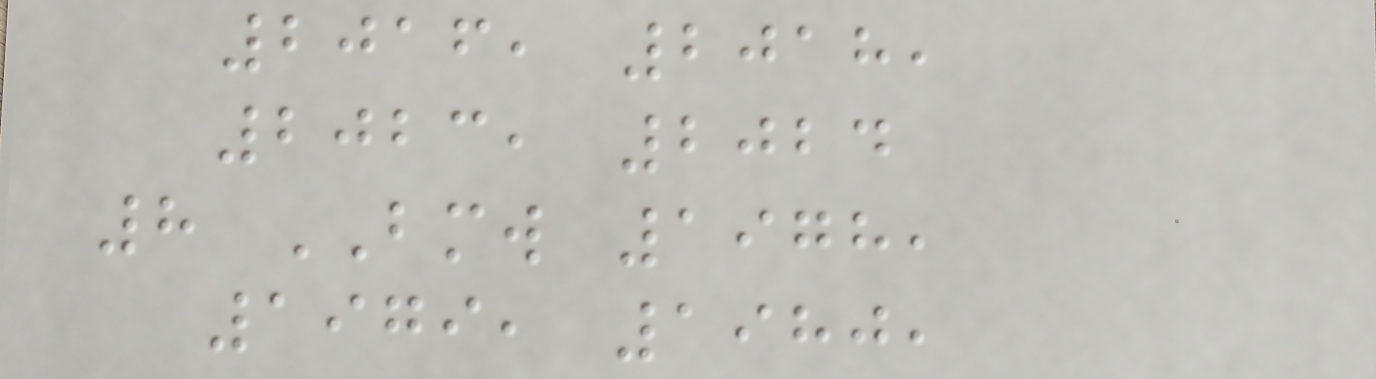2016, 2018,
2023, 2024
8 BMW 1978,
1979, 1980,
